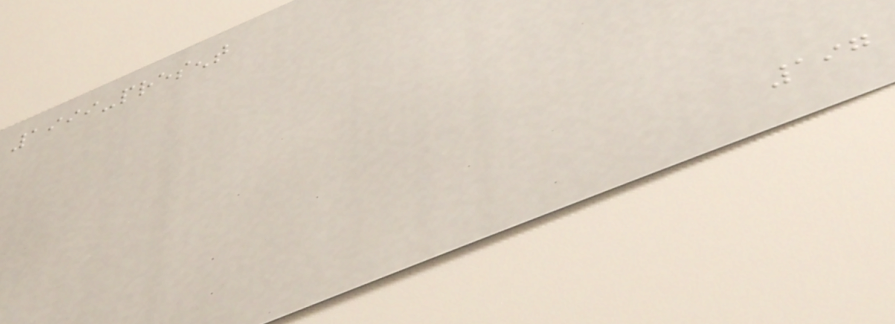1999-present
197
